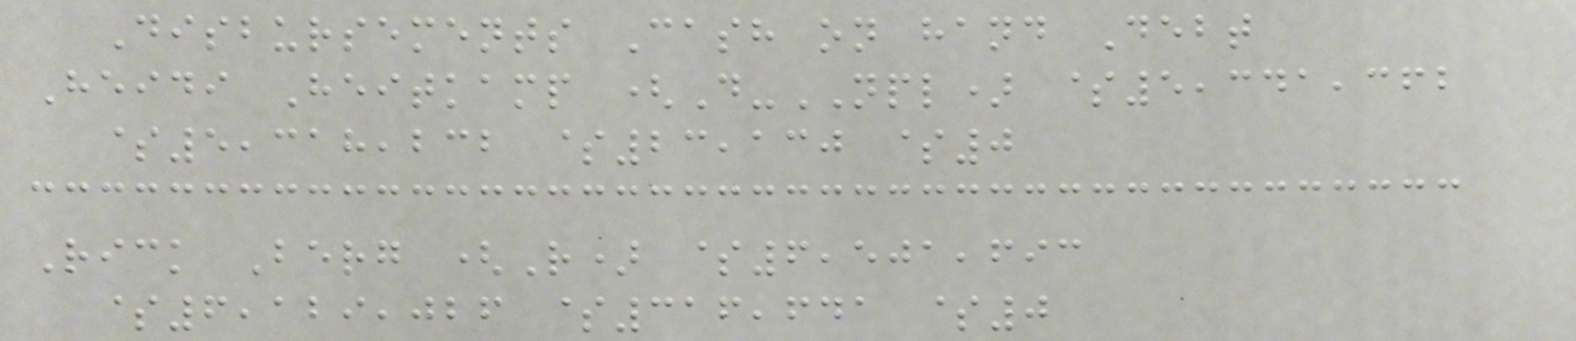Disbursements Cash on hand Debt
Heidi Heitkamp (D-NPL) $5,341,362
$5,318,232 $23,130 $0
Rick Berg (R) $6,501,693
$6,129,026 $316,641 $0
